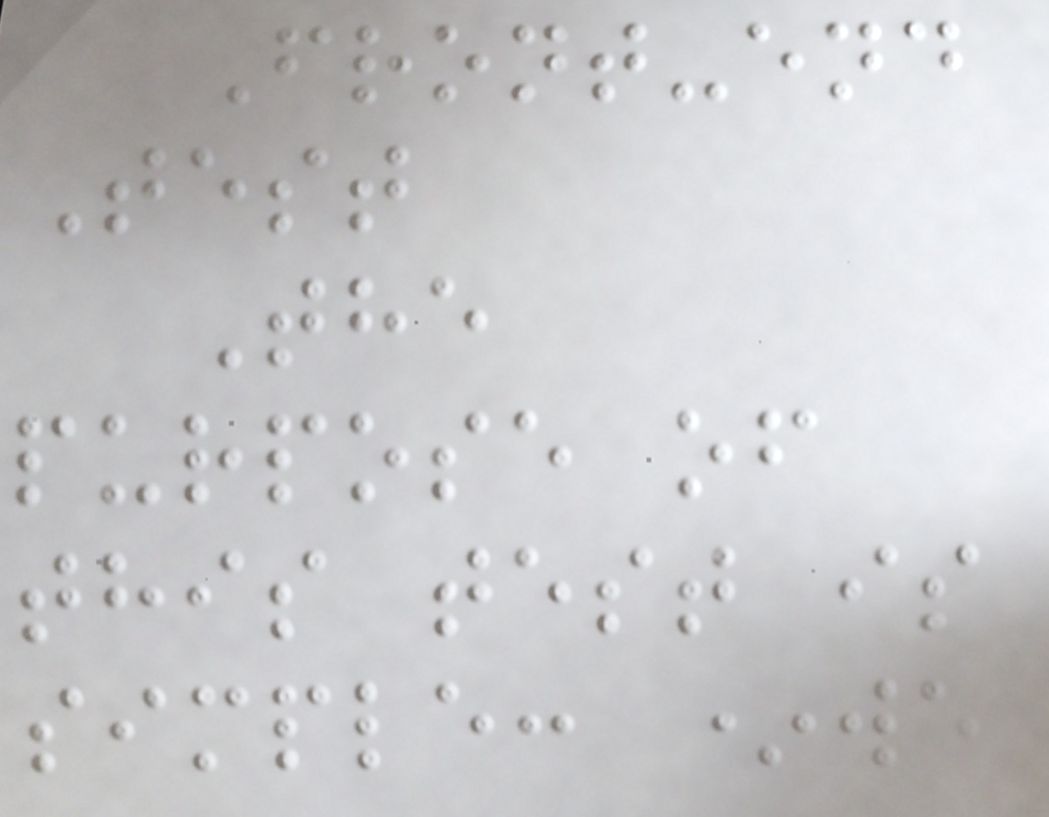Front-end
Test
The
purpose of
this test is
simple: *we
